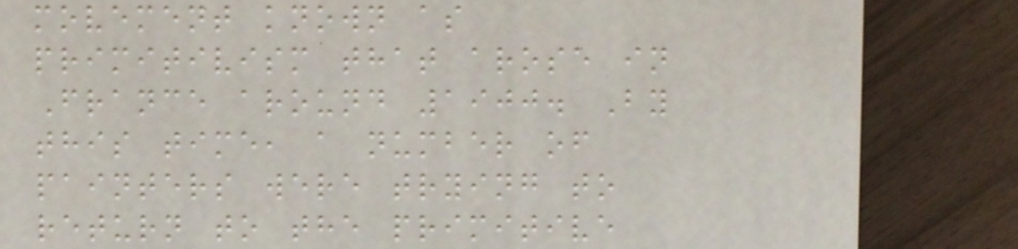movement known as
primitivism that arose in
France around 1900. By
this time, a number of
painters were trying to
return to the primitive
